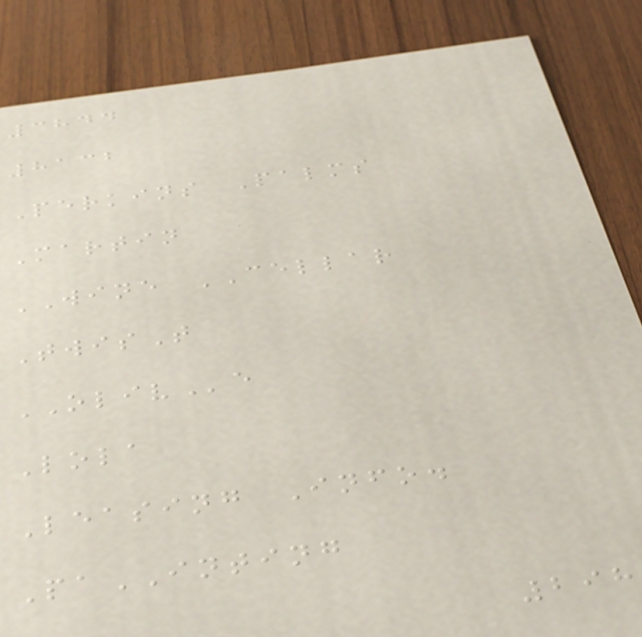3844
8132
Perkins Palms
Martin
WINE CELLAR
TwisT
OLIVe
Lola
Leasing Info.
PaINTING
298
